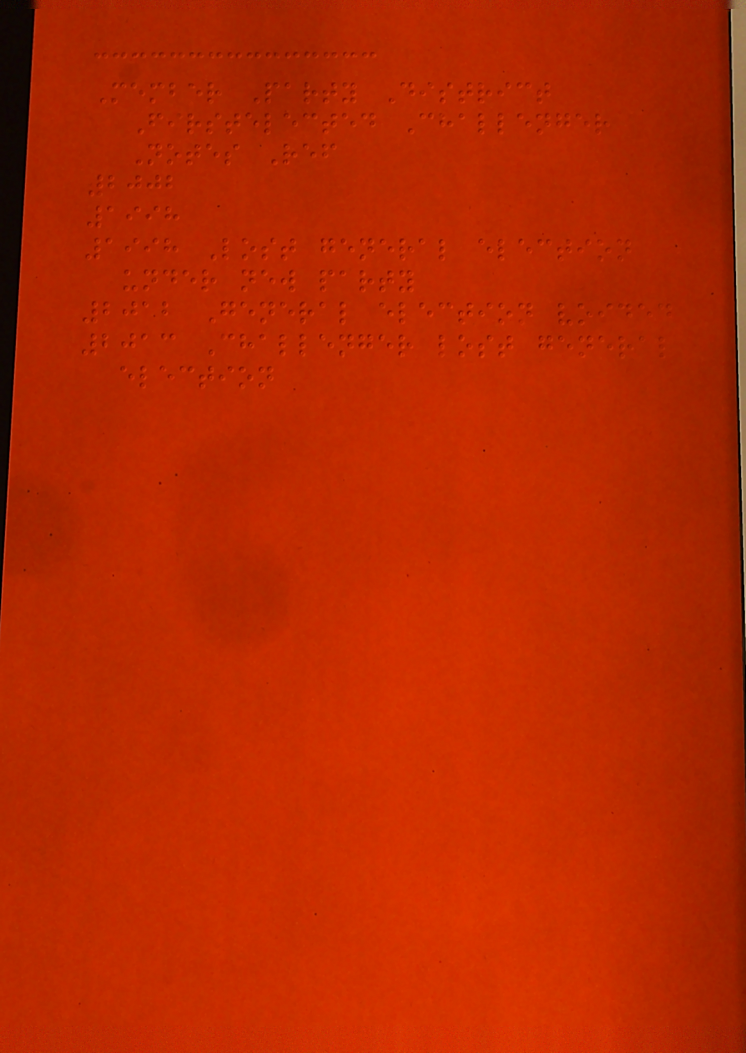Member Party District
Firstelected Challenger
Notes Ref
2002
1998
1998 Lost general election
under new party
2012 General election voided
2013 Challenger lost general
election
